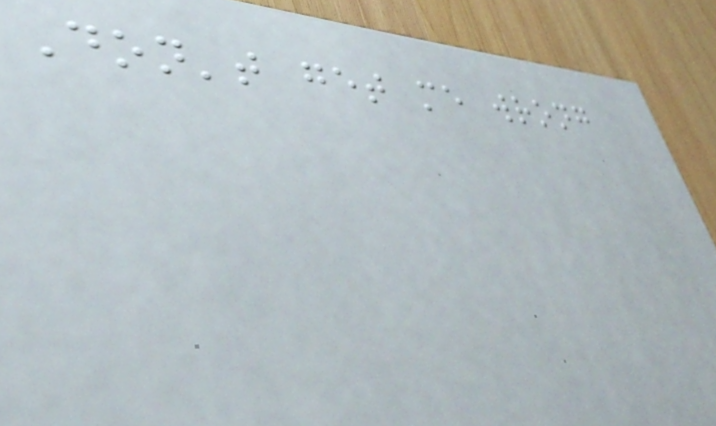Don't get me wrong
